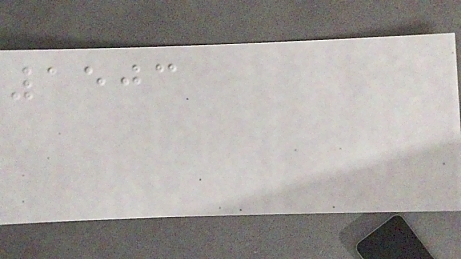1503
